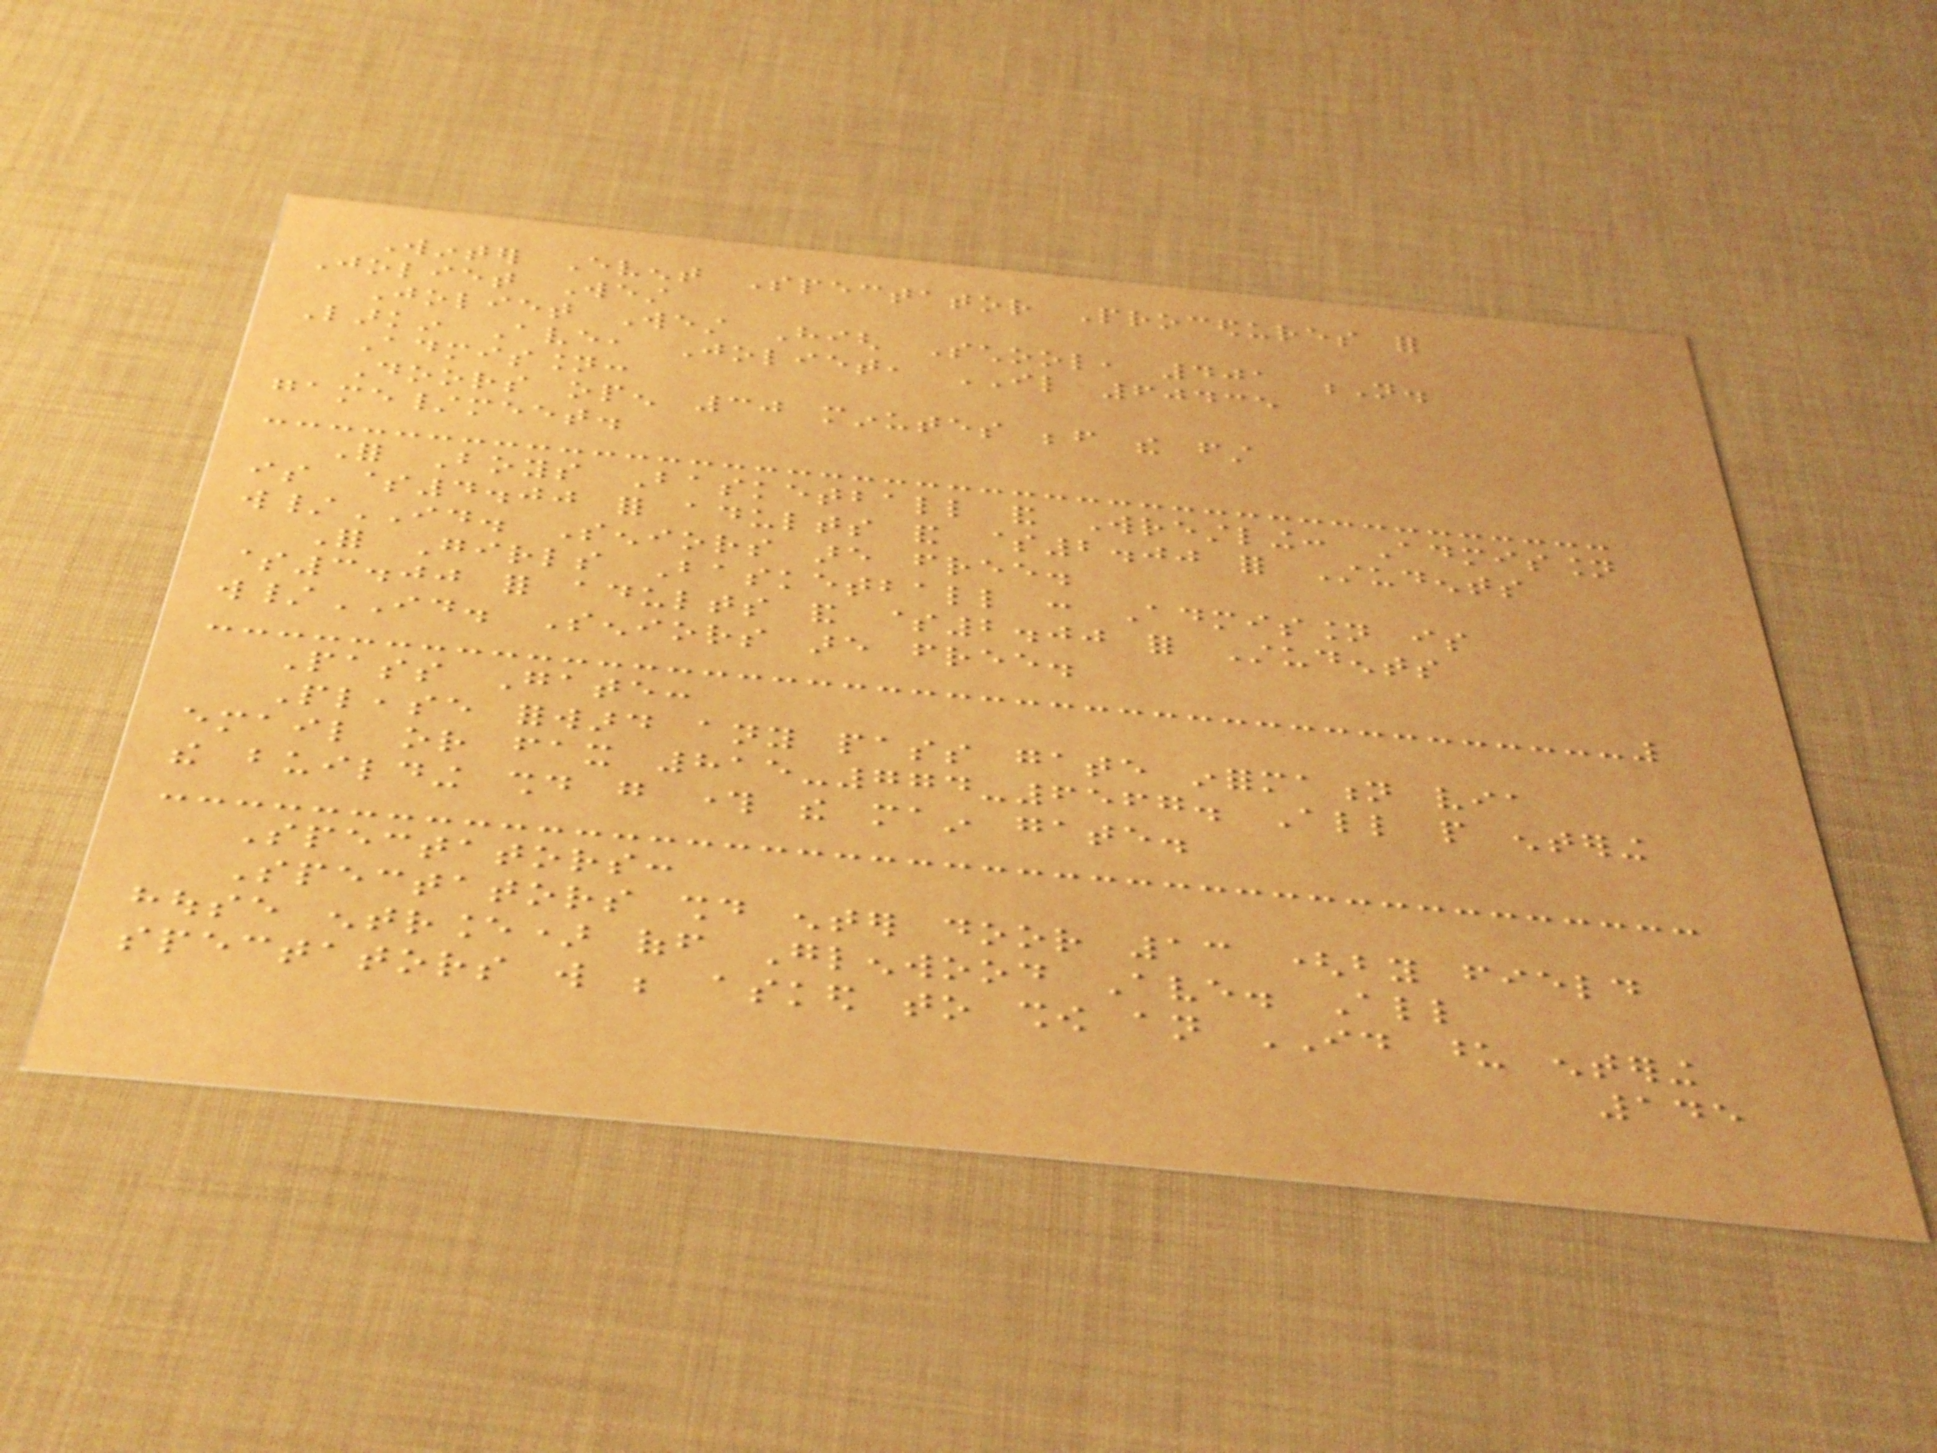Winter Event Spectator Procedures for
Joliet West
Joliet West High School, 401 N.
Larkin Ave, Joliet, IL 60435
Admission:
Doors open 30 minutes before the first
game/meet.
For Boys Basketball and Wrestling: Admission
is $4.00 for adults and $2.00 for Students
w/ID. Seniors are free.
For Girls Basketball : Admission is
$3.00 for adults and $2.00 for Students
w/ID. Seniors are free.
Pass Gate:
Please forward any pass gate information via
email or fax 815-774-6567. All people entering
the building should go through the main gate.
Spectators:
Spectators should enter door 13 (by field
house entrance) off Glenwood Ave. All
spectators will be asked to show an ID upon entering
145
